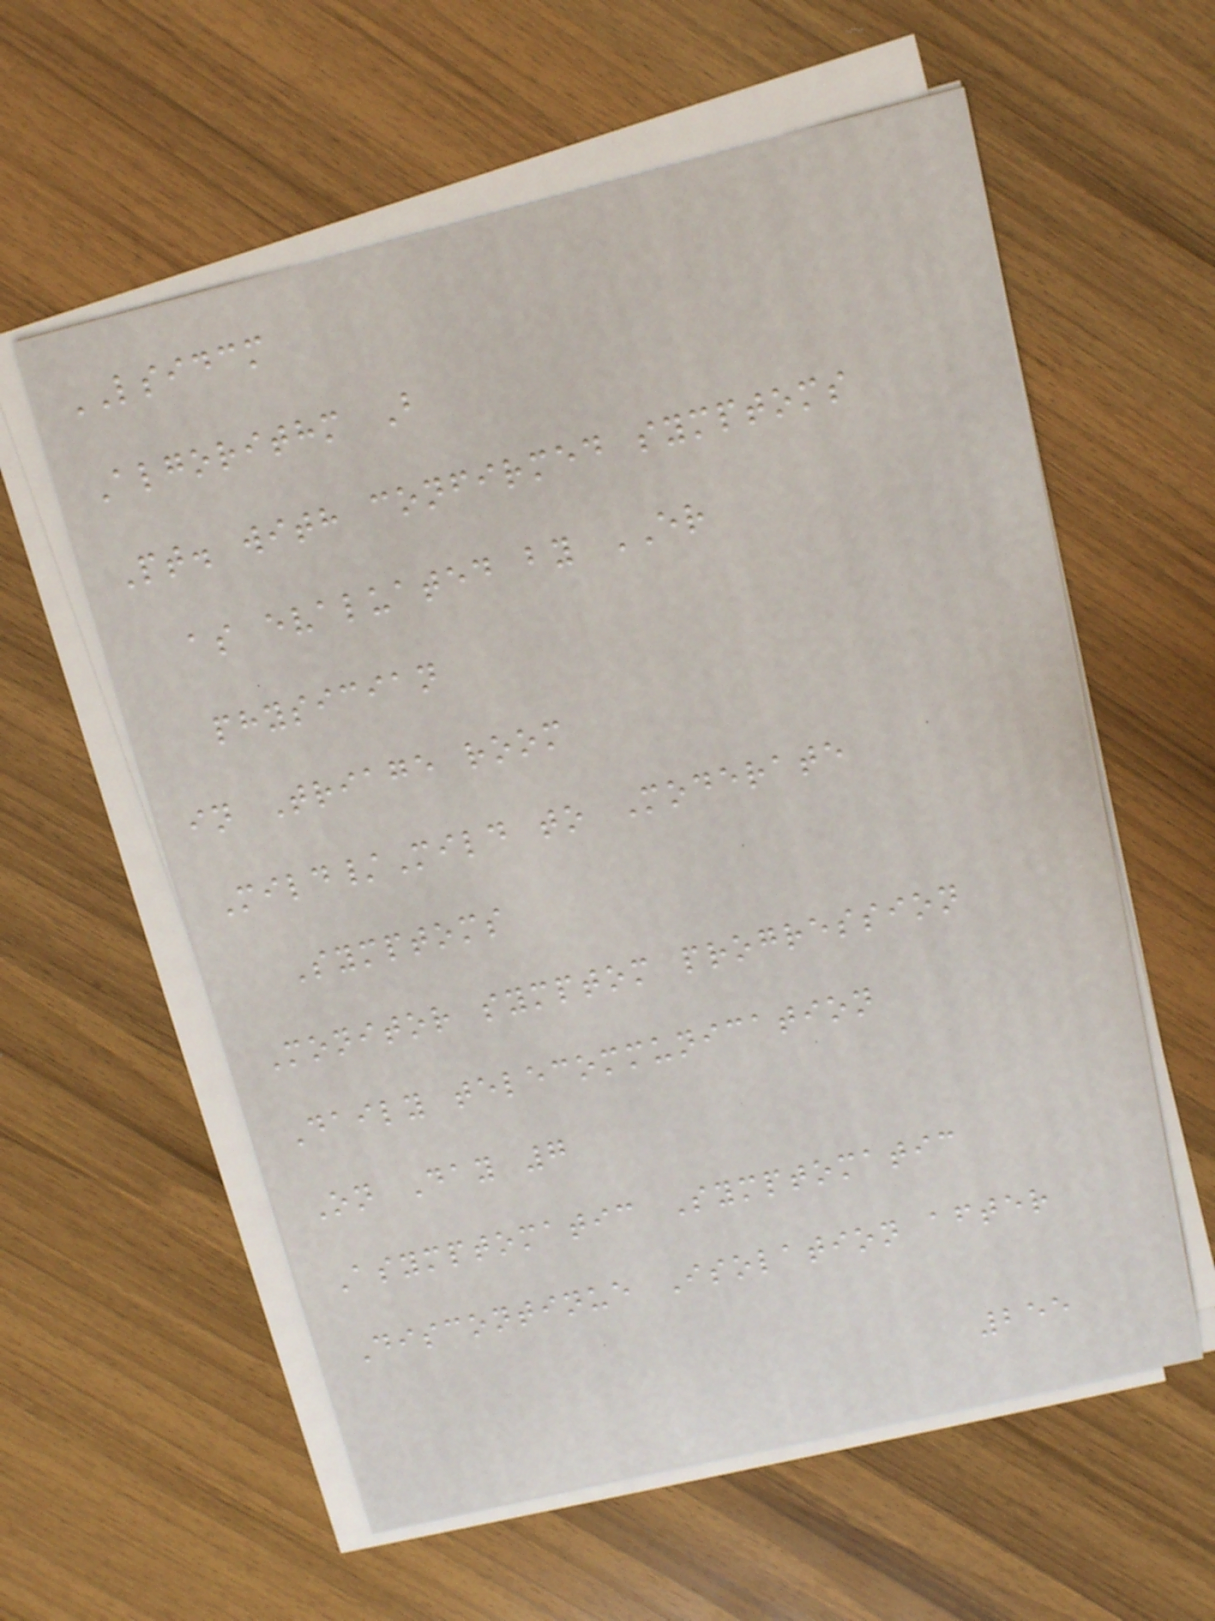LSIDCM
Algorithm B
Pt. with confirmed symptoms
as evaluated by ER
physician
in Triage room
Mild/Mild to Moderate
Symptoms
Monitor symptom progression
Daily telecommunication
On Day 7
Asymptomatic Symptomatic
Discontinue Isolation after
255
